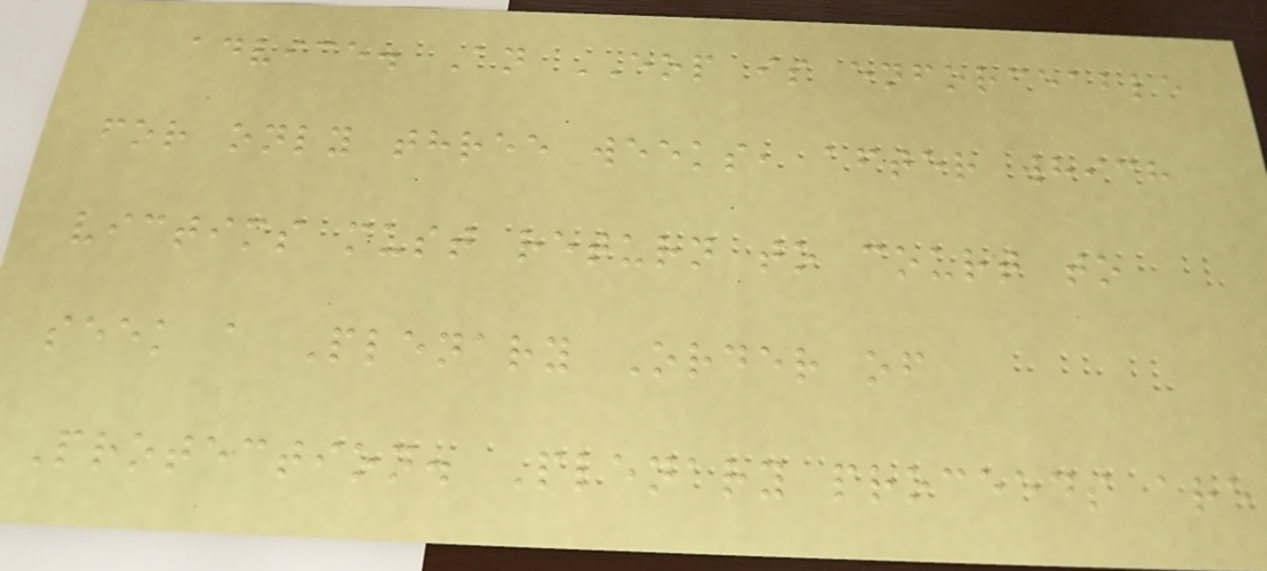advice. An EOP is enforceable
for only three weeks, after which
victims must return to court to
seek a Plenary Order of
Protection. Plenary proceeds are
